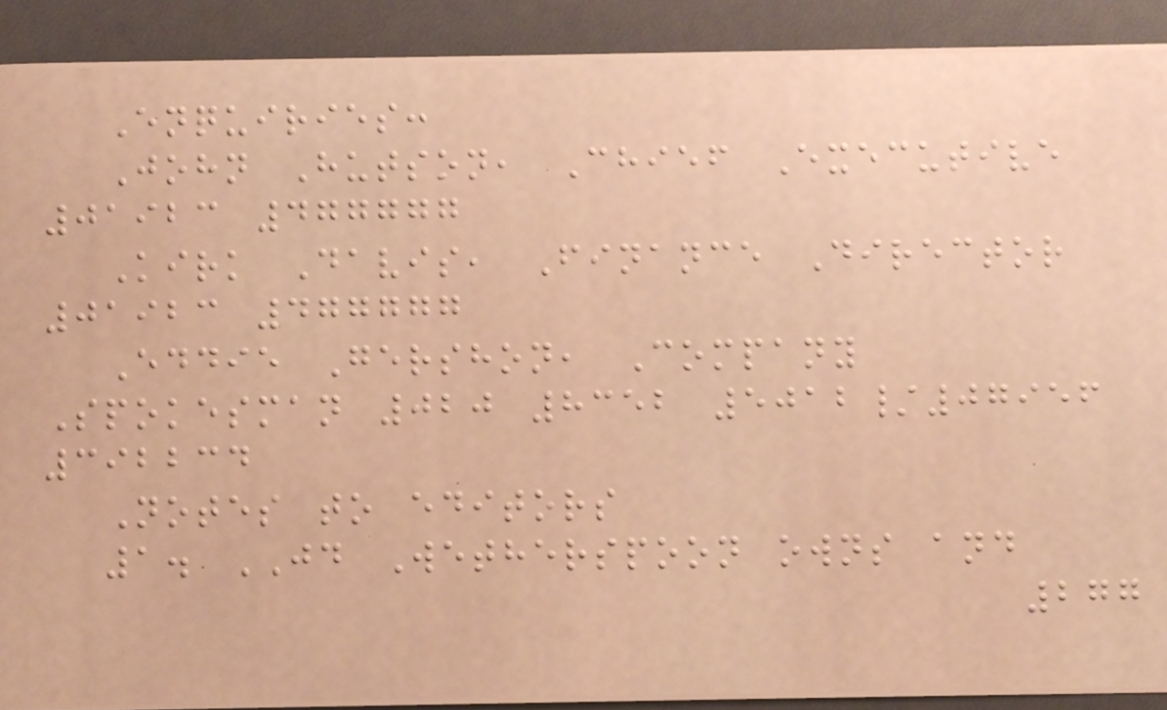Enquiries:
John Hutson, Chief Executive
01923 477777
Kirk Davis, Finance Director
01923 477777
Eddie Gershon, Company
Spokesman 020 8352 5012/07956
392234
Notes to editors
1. JD Wetherspoon owns and
277
